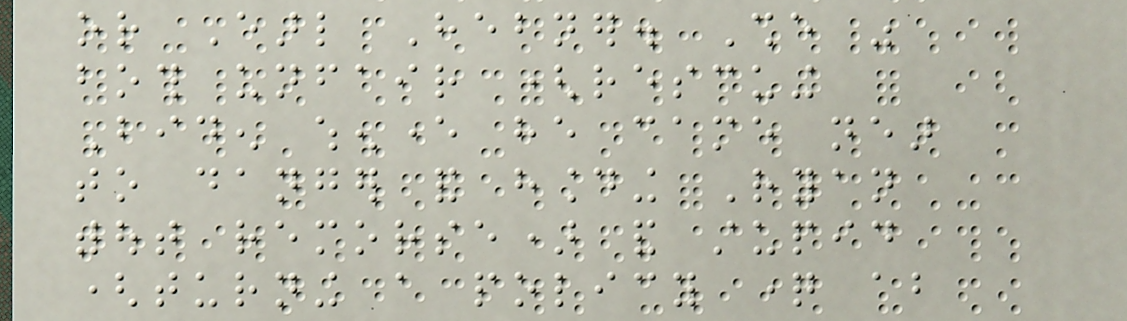or Earl Hebner. She was
both unfair (rescuing
Biden whenever he came near
to danger and hounding Ryan
without remorse) and stupid
(turning a policy question about
